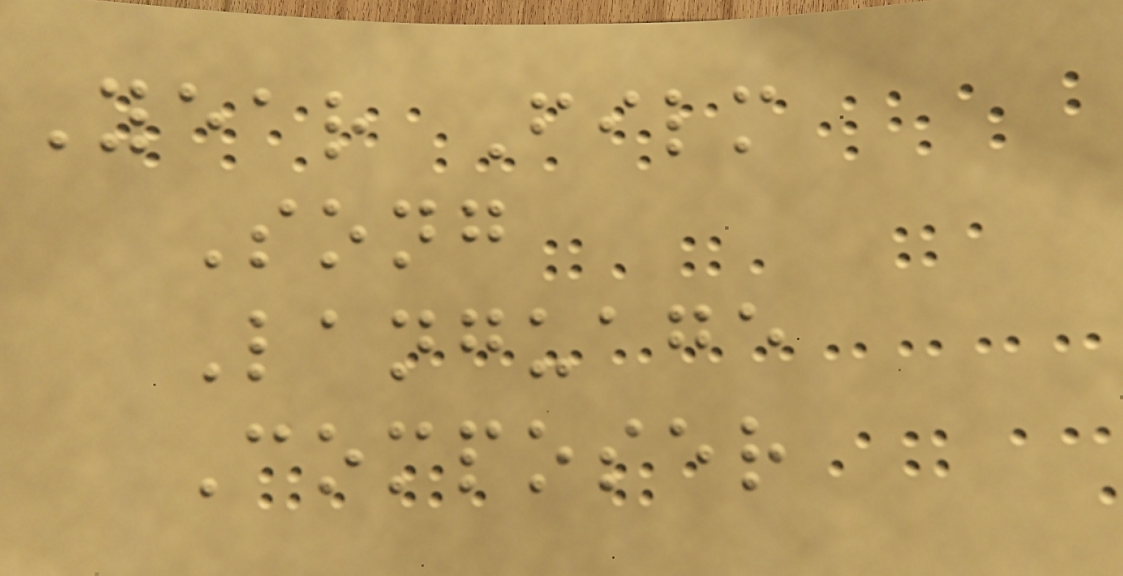Year Film
Song
Language
Composer
